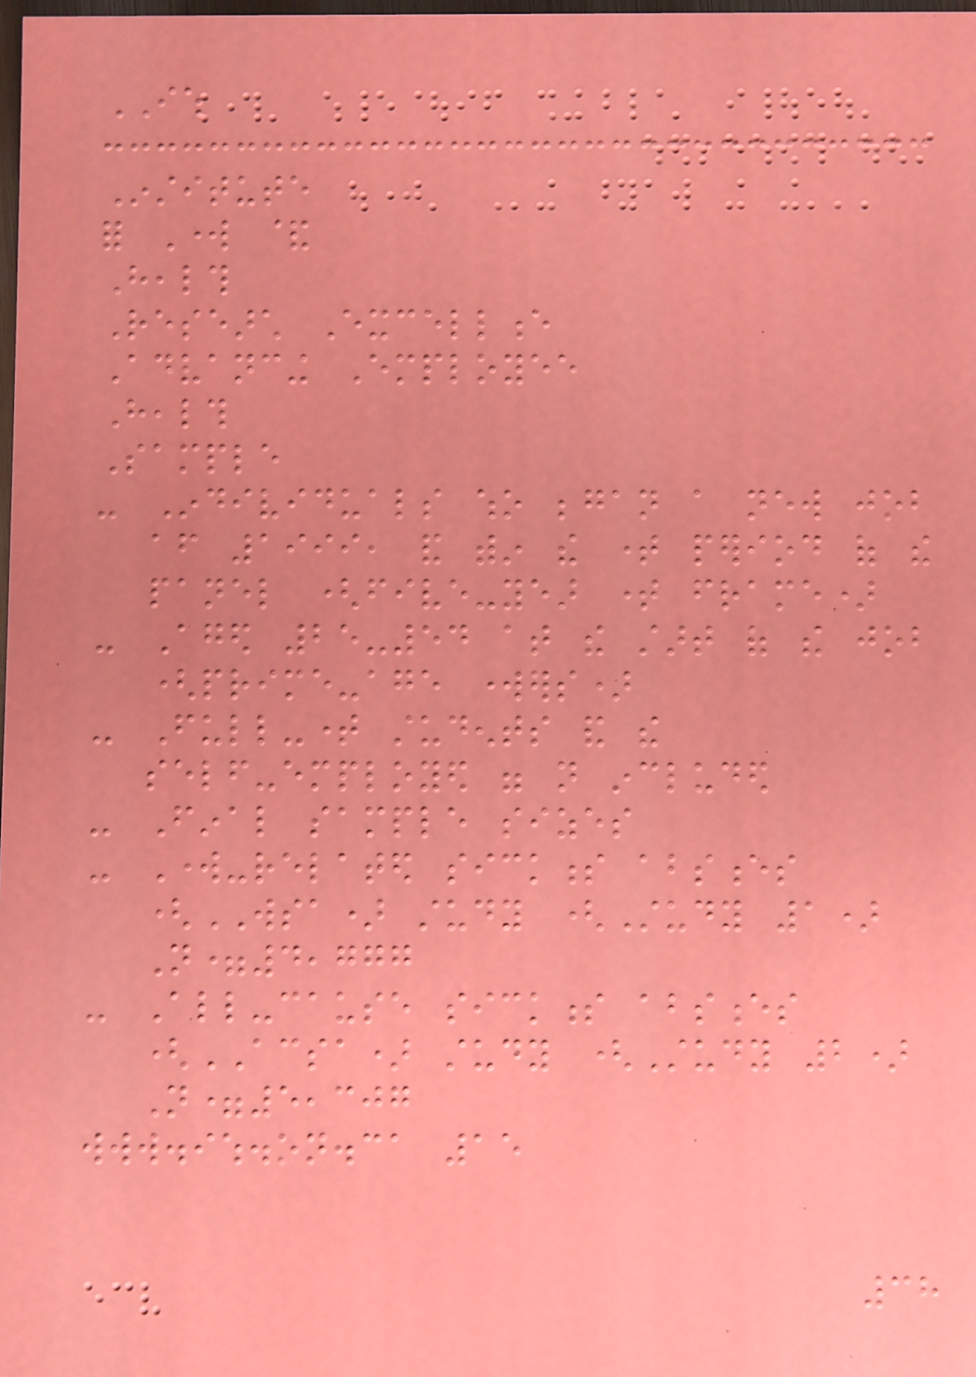IWH
Institute
for Work &
Health
Research Excellence
Advancing Employee
Health
Sample
- Individuals who began a new job
after 1999, and within the time period of the
panel (five-year time frame)
- Aged 25-54 at the start of the job
(prime-age workers)
- Full-time students and the
self-employed were not included
- Final sample sizes
- Work-related sickness absences
(WSA) study (Study 1)
N=4,777
- All-cause sickness absences
(ACSA) study (Study 2)
N=5,307
www.iwh.on.ca 15
38
